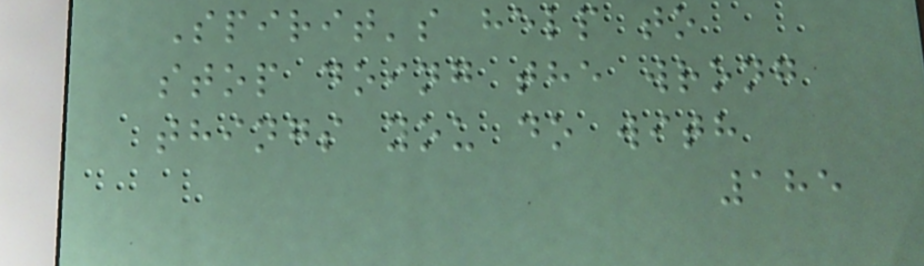Spirit's help to
stop doing the wrong
things you do with
185
